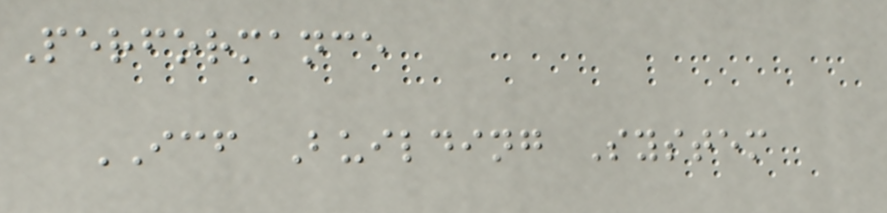Performance
ICF Building System
